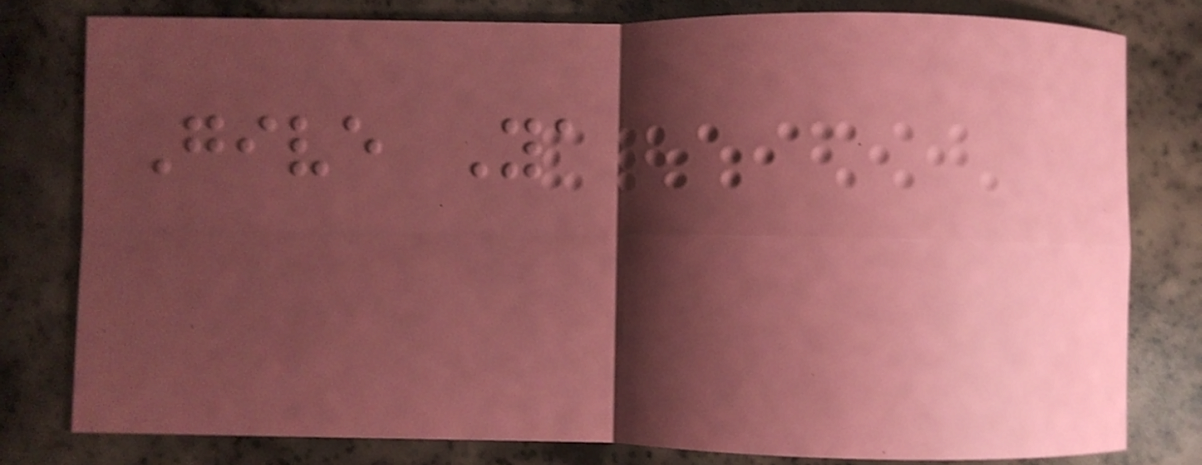Give Ya
